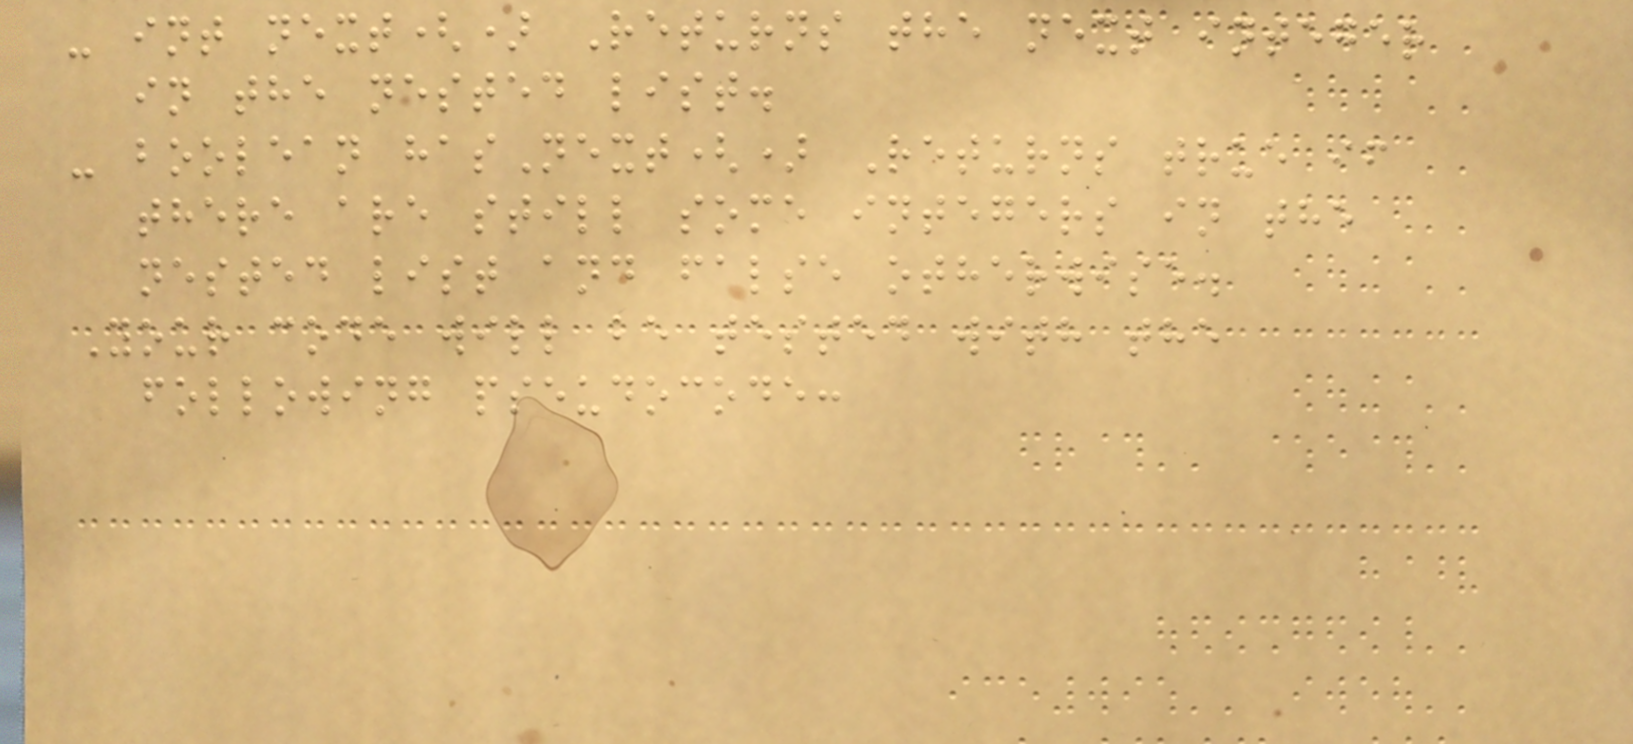- int next() Returns the next integer
in the nested list.
- boolean hasNext() Returns true if
there are still some integers in the
nested list and false otherwise.
Your code will be tested with the
following pseudocode:
